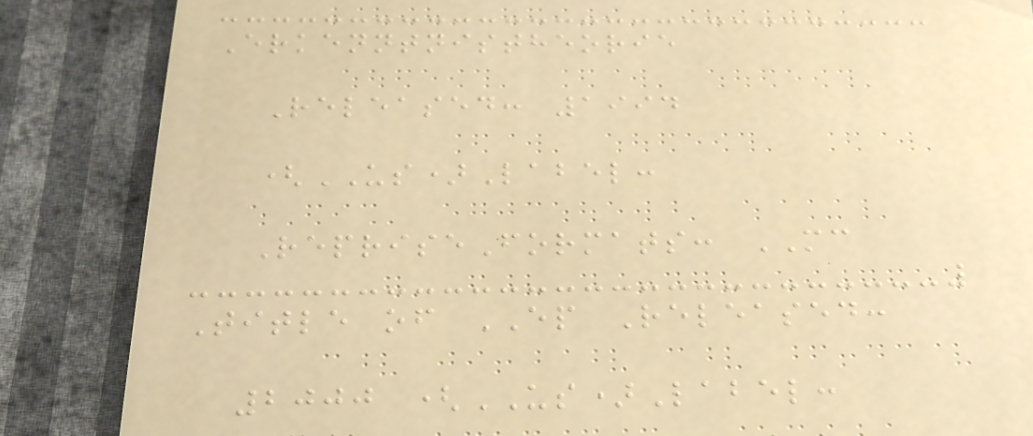Erkenntnistheorie
Released: 1994
(US)Label:
RepriseFormats: MC
Title of EP Released:
2000 (US)Label:
